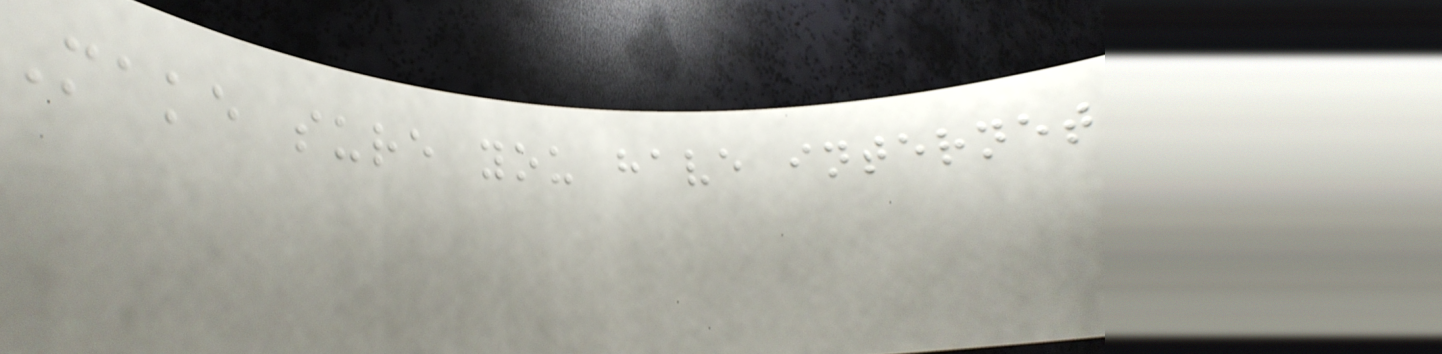Make sure you have internet
